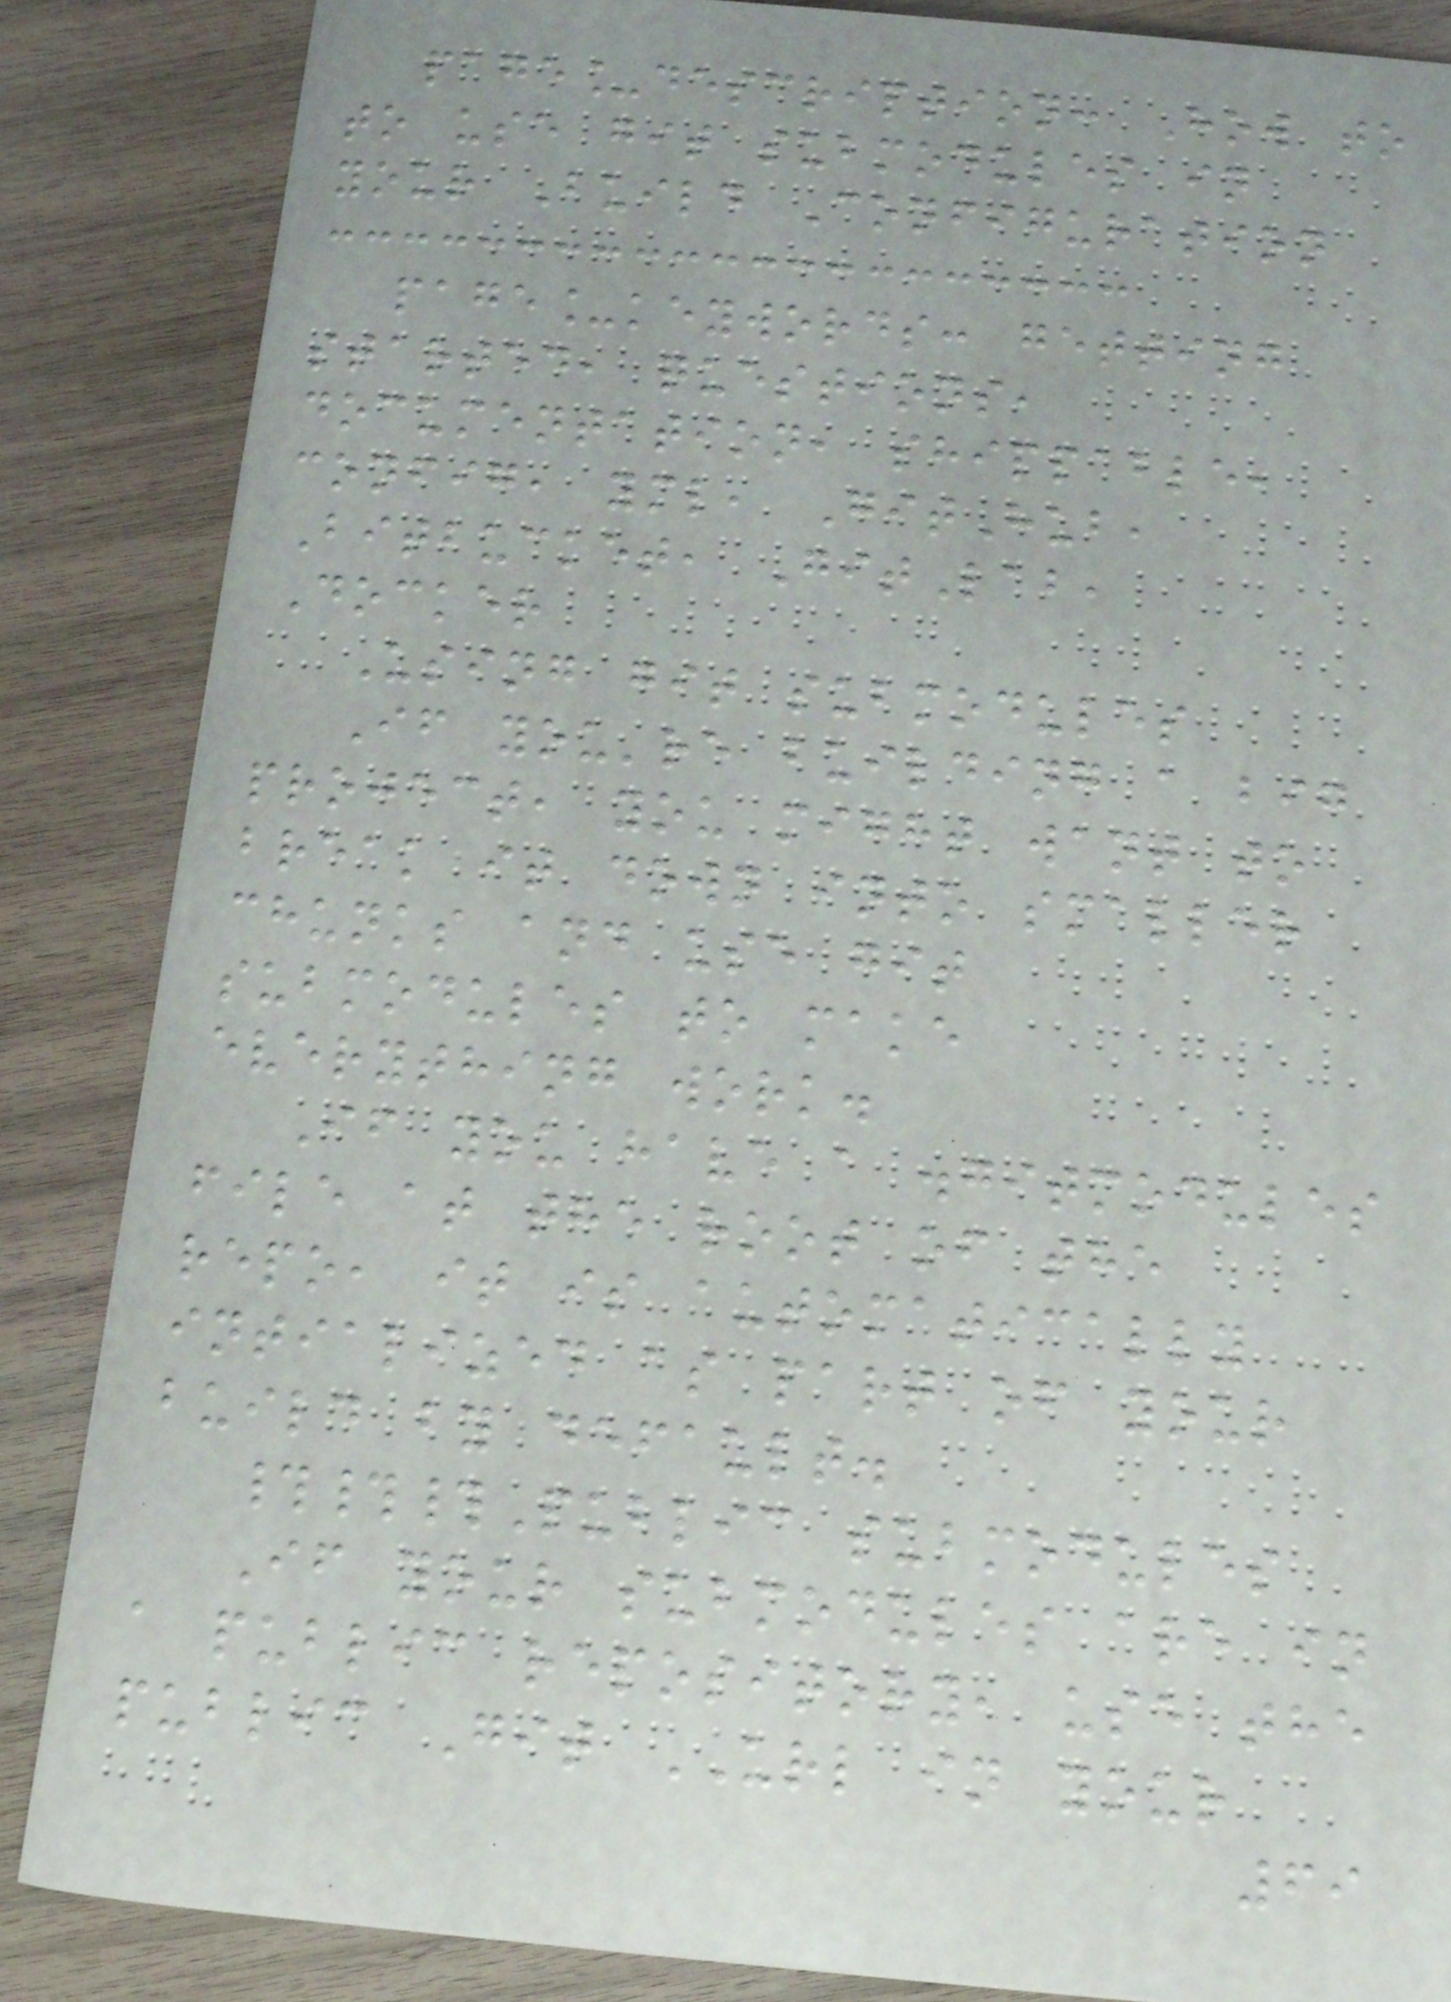page_description: How to
to use git submodules in
your Build Configuration
page_keywords: getting
started, questions,
documentation, shippable,
config, yml, GitHub,
Bitbucket, GitLab,
Docker
Using git submodules
If you're building a big
project, you might want to
break it down into smaller
chunks and use git
submodules to make
everything work.
If you have a .gitmodules
file at the root of the
repo, it is automatically
intialized as part of your
build by default.
###Public submodules
If your submodules are in
a public repository, use the
public Git URL in your
69
